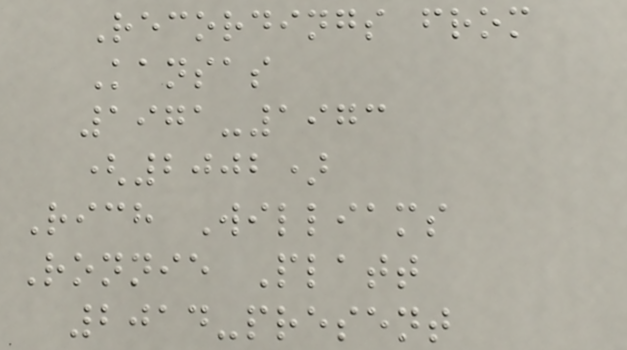Recordings from
Kansas
1971-1973
(2002)
Rich Williams
Ronnie Platt
2014-present
